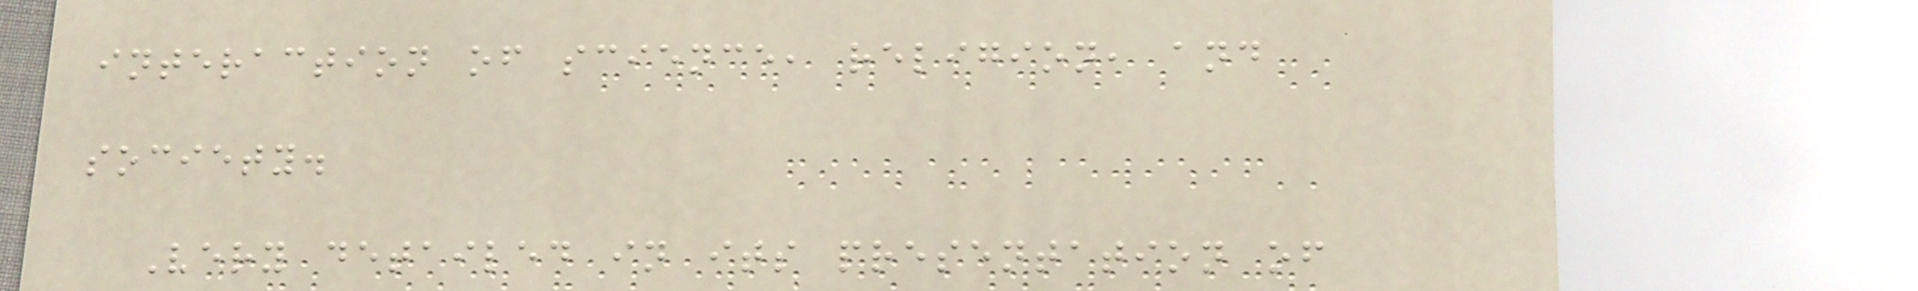interaction of science, religion, and
society.
Very detailed in its presentation of
